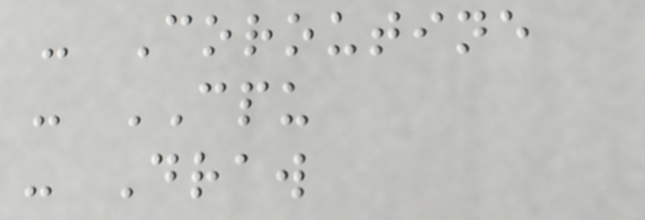- Coroutine
- CPU
- Draw
